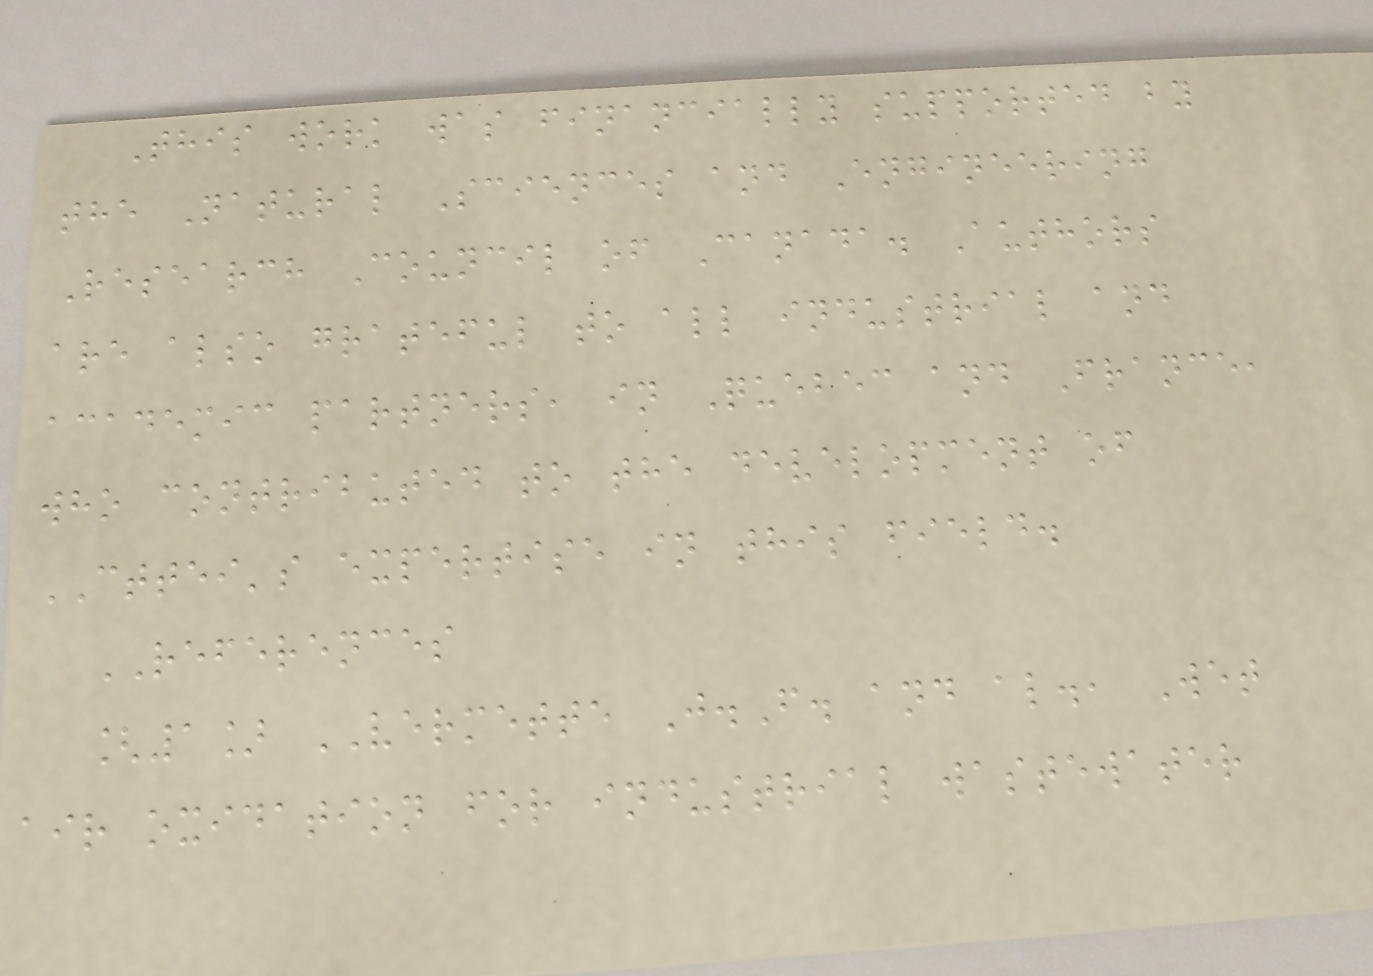This work was financially supported by
the Natural Sciences and Engineering
Research Council of Canada. Authors
are also grateful to all industrial and
academic partners, in Quebec and France,
who contributed to the development of
CTTEI's expertise in this field.
REFERENCES
[1] VERMETTE J.F. and al., Wet
air oxidation for industrial wastewater
